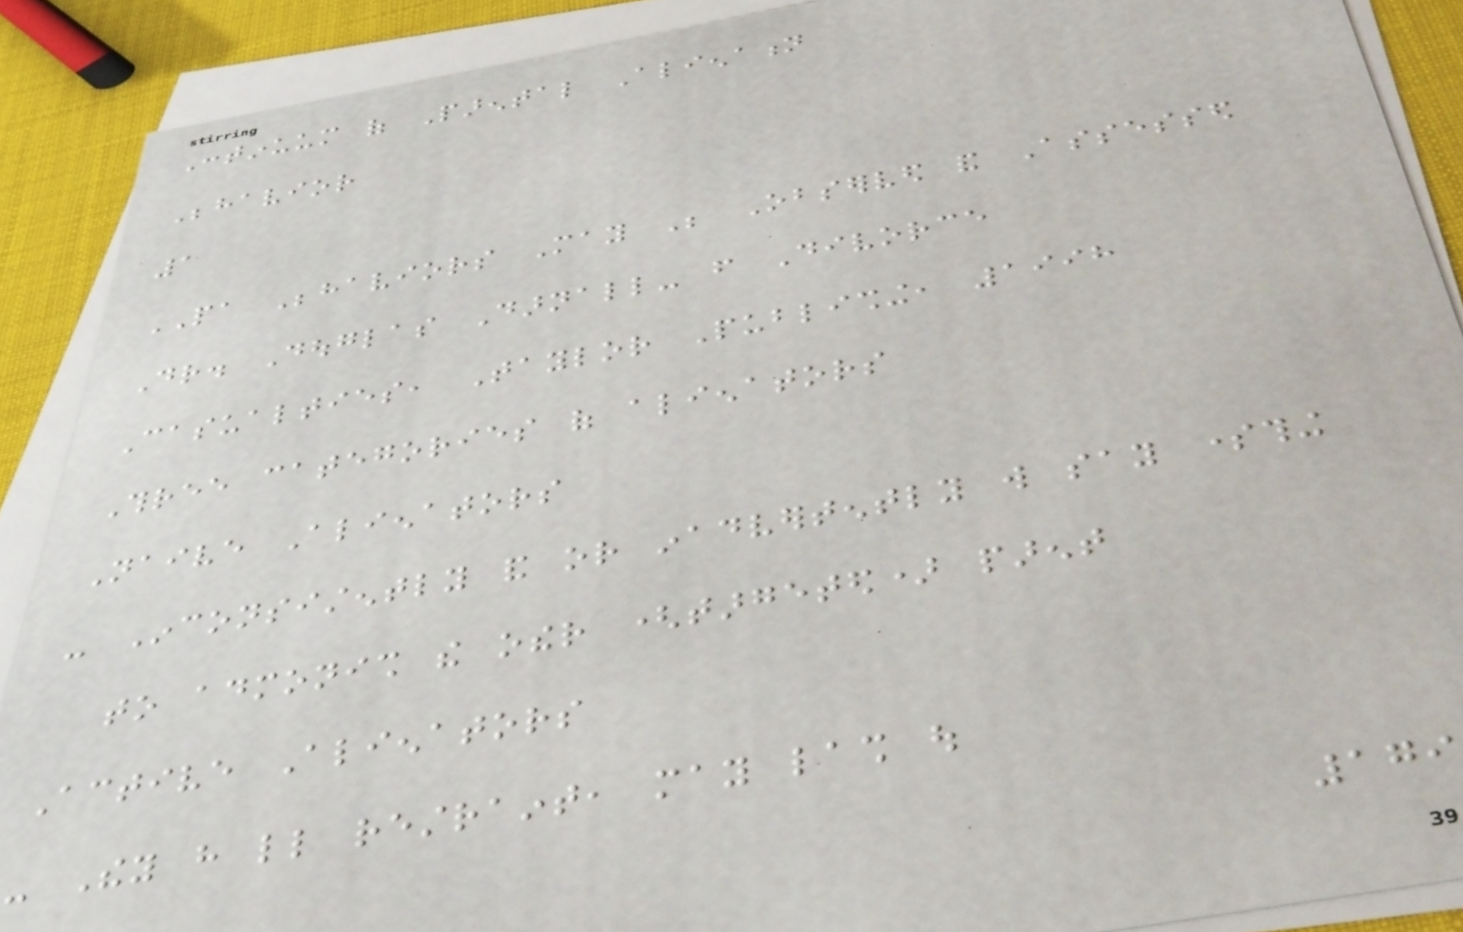Continuum of Parental Alienation
Behavior
1
PA Behaviors May Be Observed and Assessed
Dr. Douglas Darnall- from Divorce
Casualties, Taylor Publishing, 1998
Three categories of alienators
Naive Alienators
- Inconsistently and or inadvertently will say something
to admonish the other (targeted) parent
Active Alienators
- They have little restraint, may lash out
179
